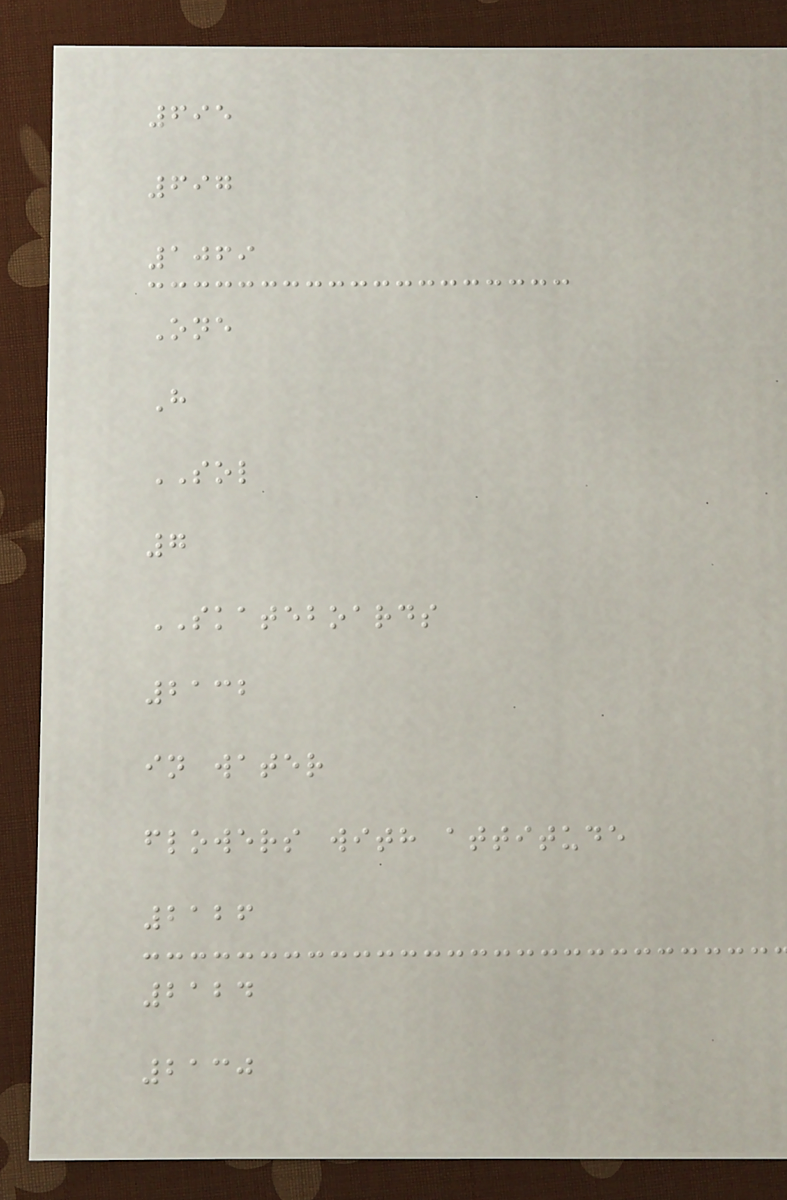695
697
1069
One
H
SOL
7
SKATEBOARDS
2132
in water
flowers with attitude
2126
2124
2130
